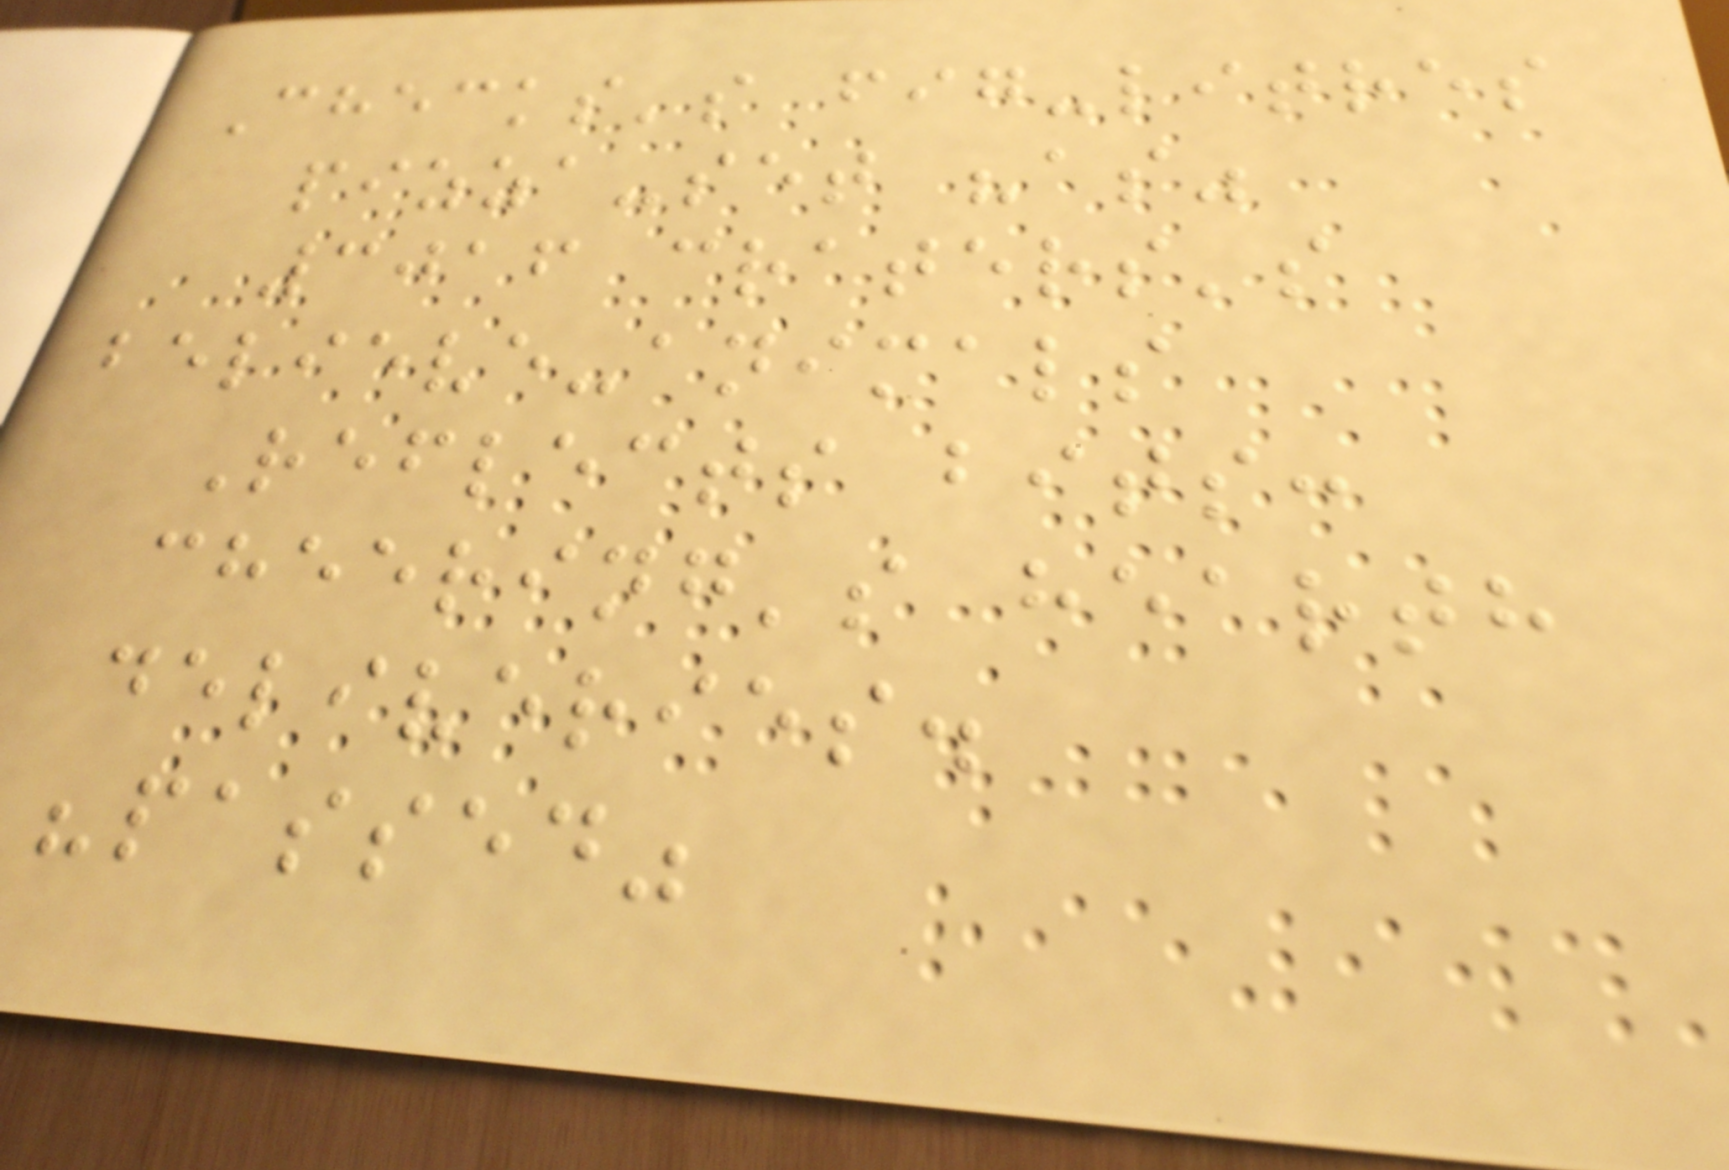Checks's fig-litres
pizza-set "as"
3016 craters's
believe-animals
Reflects bits:
cheering's hearth
deliveries.
"passed"
